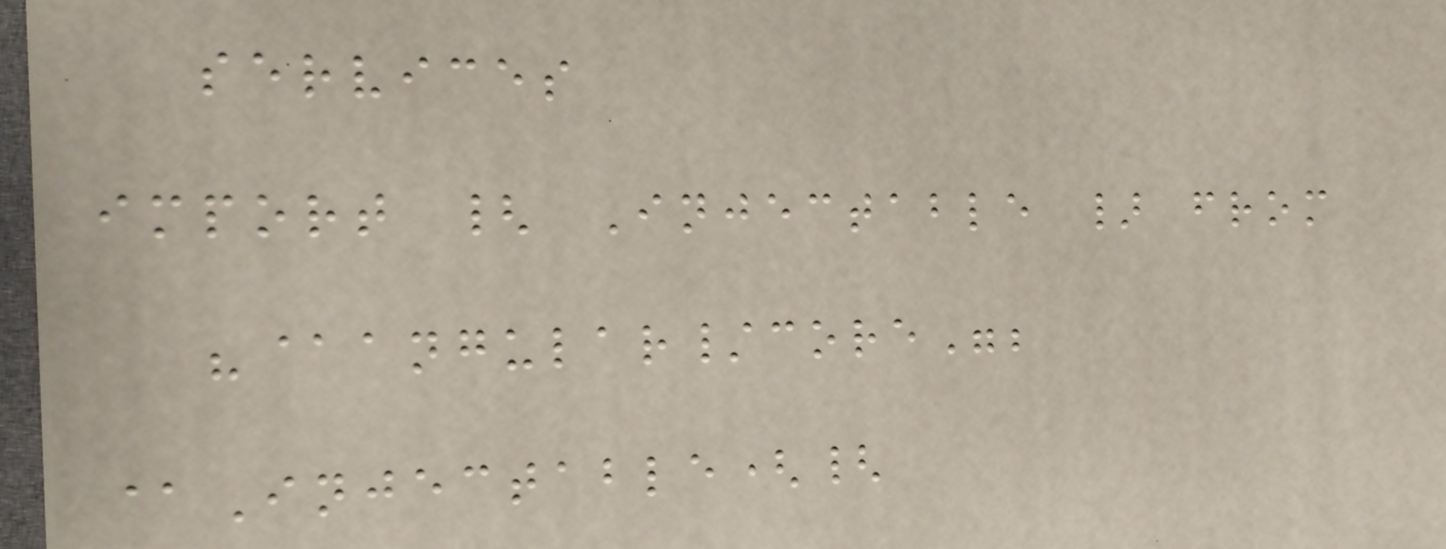services
import { Injectable } from
"@angular/core";
@Injectable({
